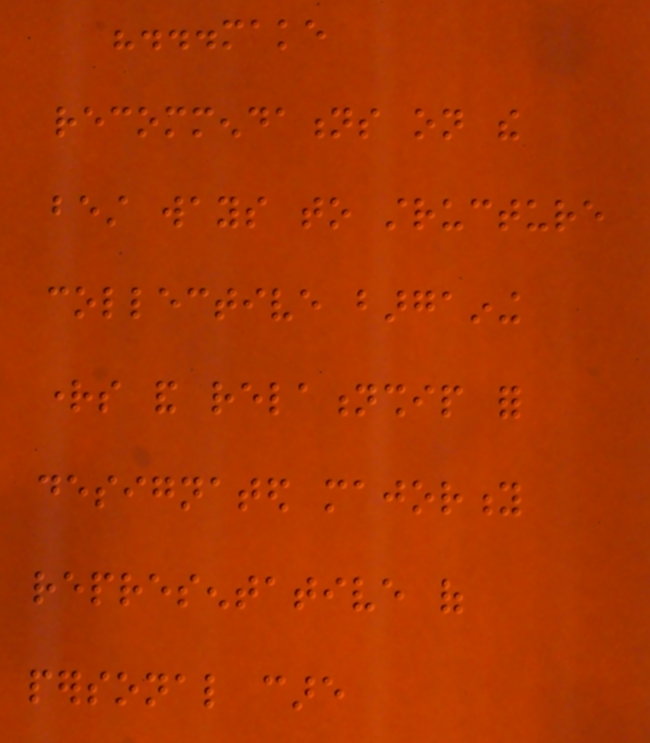"...make
recommendations on the
best ways to structure
collective bargaining
rights and relationship for
designated majority
representative of
personal care
